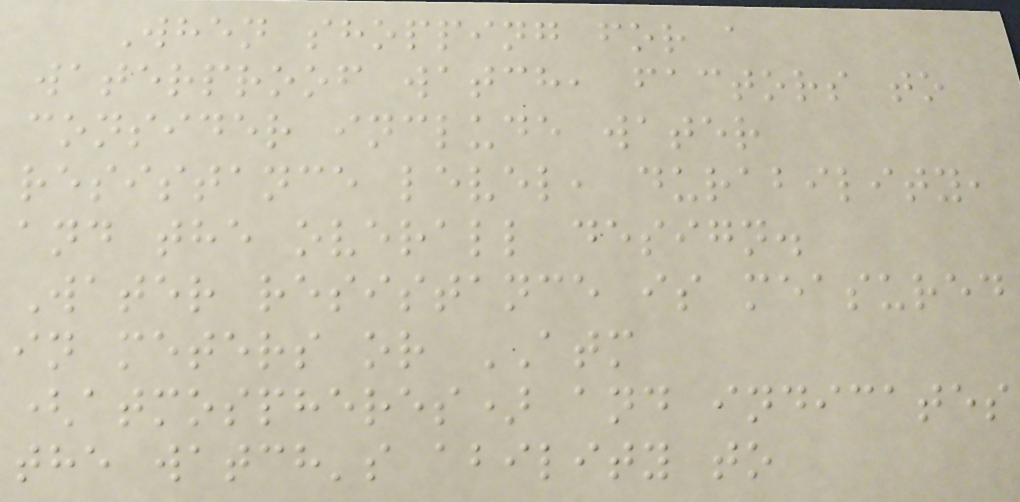When shopping for a
waterproof watch, factors to
consider include water
resistance level, durability,
and the overall design.
Water resistance is measured
in meters or ATM
(atmospheres) and indicates
the watch's ability to
